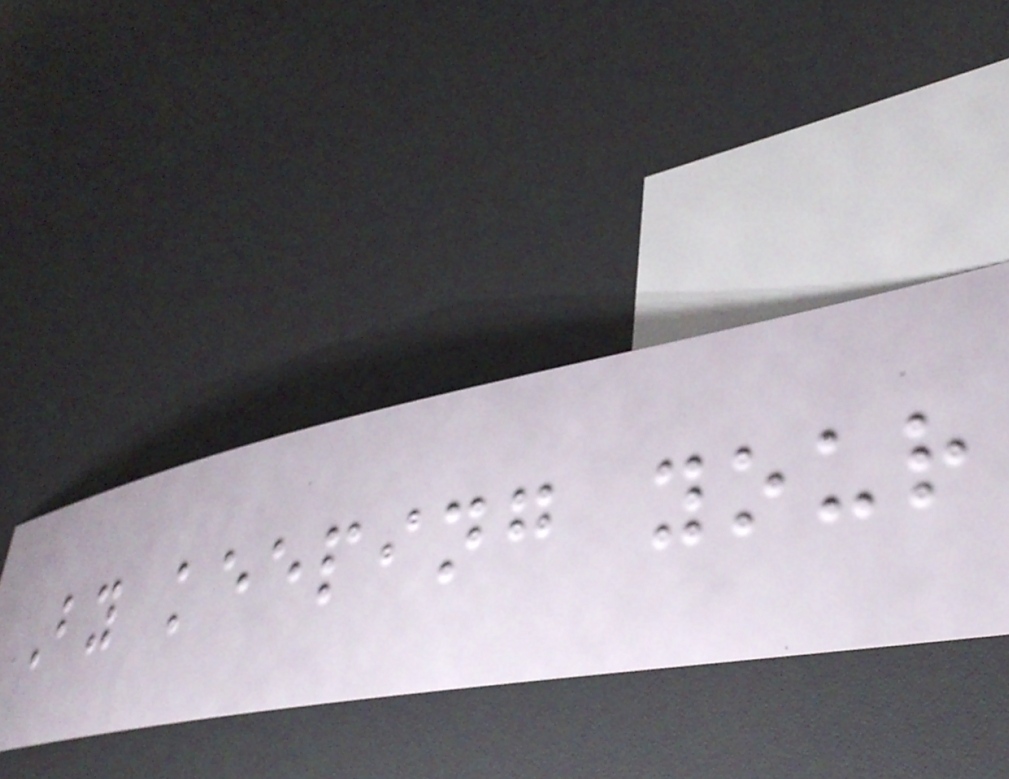By keeping your
